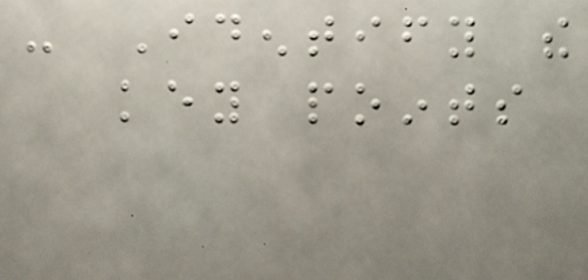- Identify the
key points
